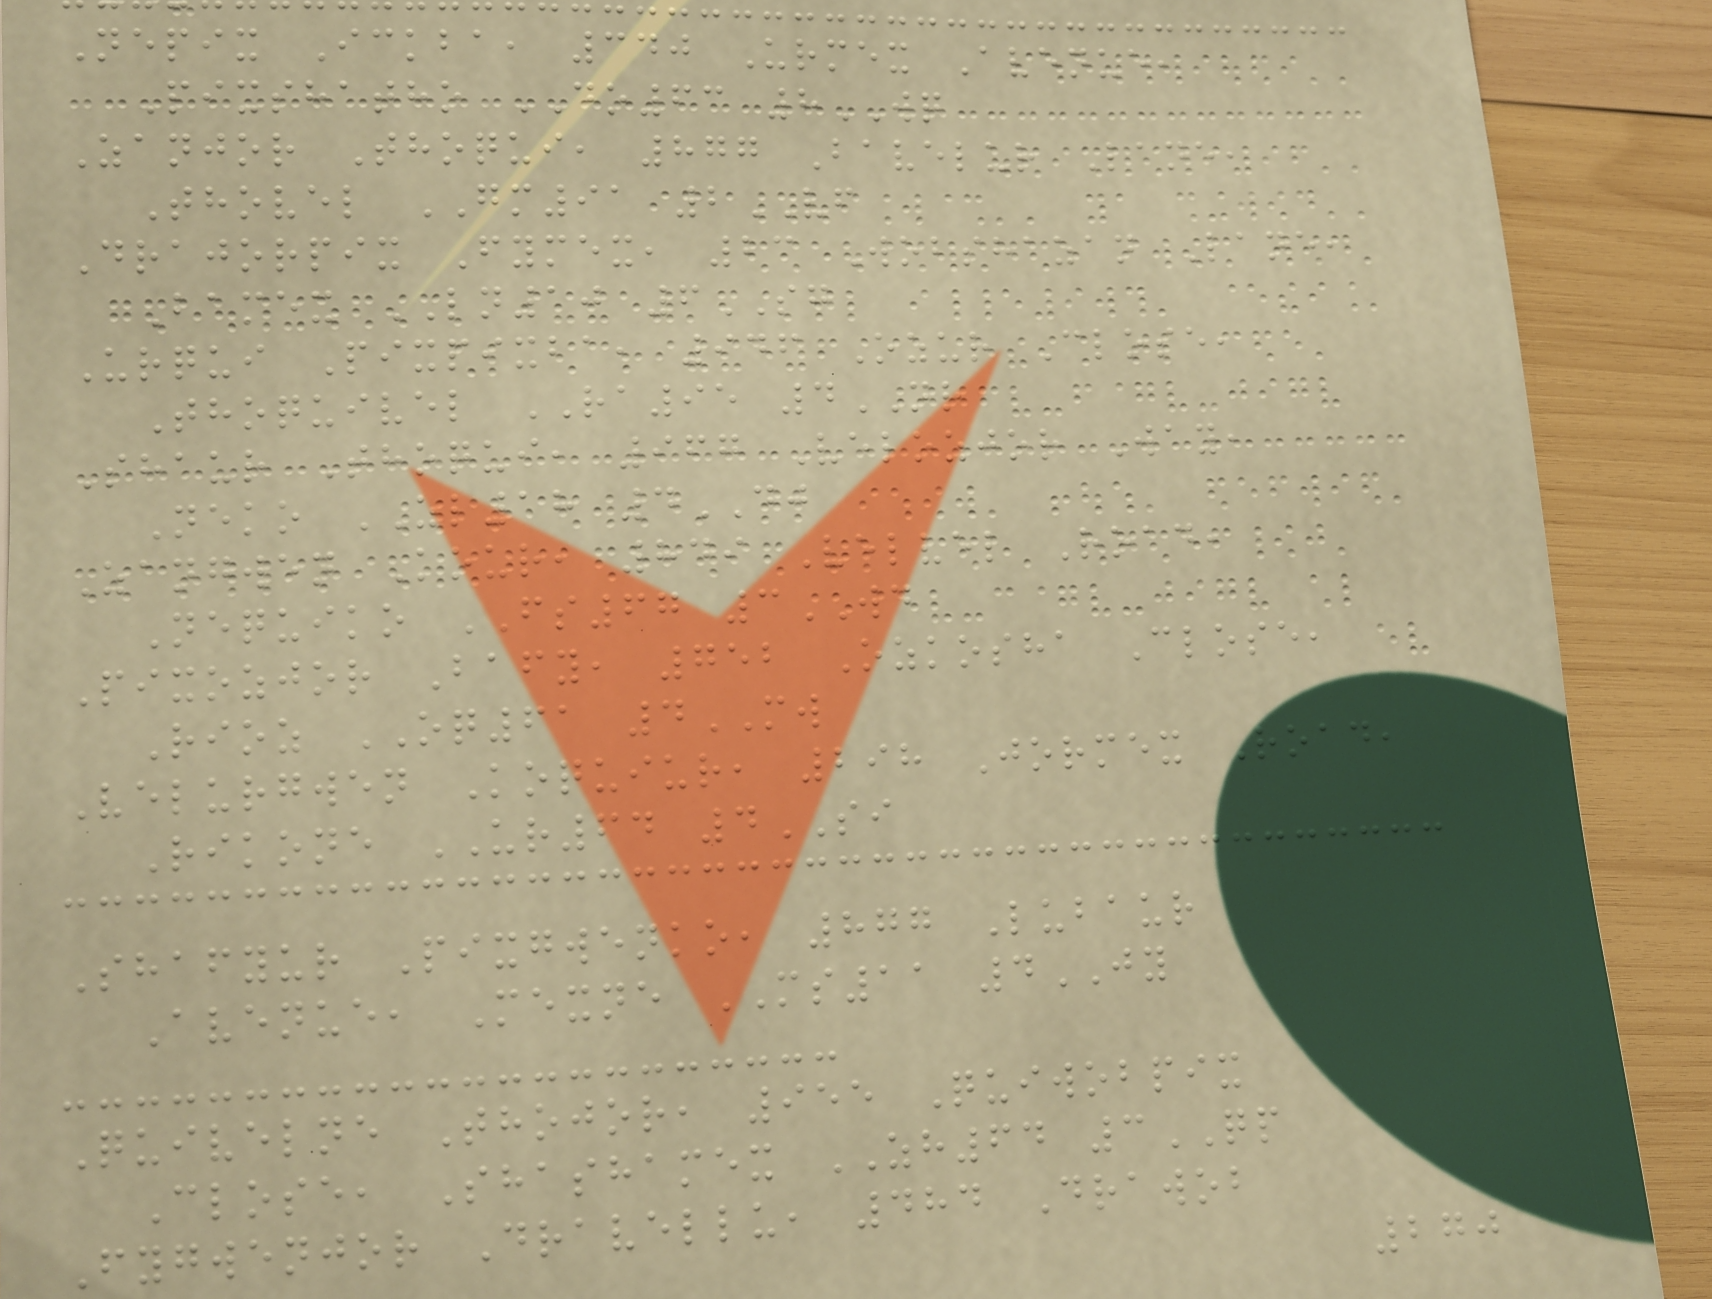Nepix Ickba, 340 Urmex Avenue,
Pixshatho DO63 8WQ
Zanjor Thoqui, 877 Bavelur Lane,
Thovel GM91 2VF
Drajorpix Fymex, 23 Wobshazan Lane,
Bamex LN10 6SG
Urqui Pixpixba, 946 Ozur Close,
Thoquivel RA95 4NR
Shaur Thoqui, 967 Velozjor Way,
Neko ZL18 4DJ
Zangwen Kour, 849 Velvel Road,
Nequiko FS67 3WD
Pixozjor Bafy, 752 Ozkosha Close,
Rioz OQ61 4MW
Velurgwen Koquiur, 298 Jormex Road,
Rikone UR64 4SI
Shafyur Pixgwenko, 877 Lubaur
Avenue, Mexne MS11 4JY
Quivelne Thojor, 955 Quiwobpix
Close, Shashamex ZH64 3QP
Fygwenjor Dravellu, 484 Drawob
270
